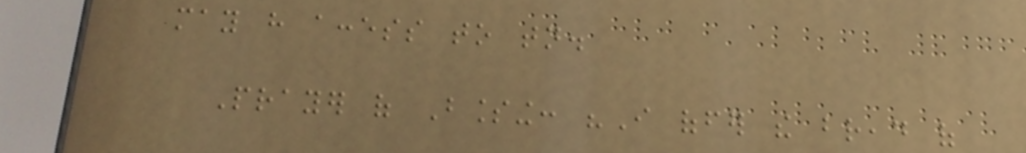may have access to tonight.
Prayer of Blessing: "I offer the bread of
